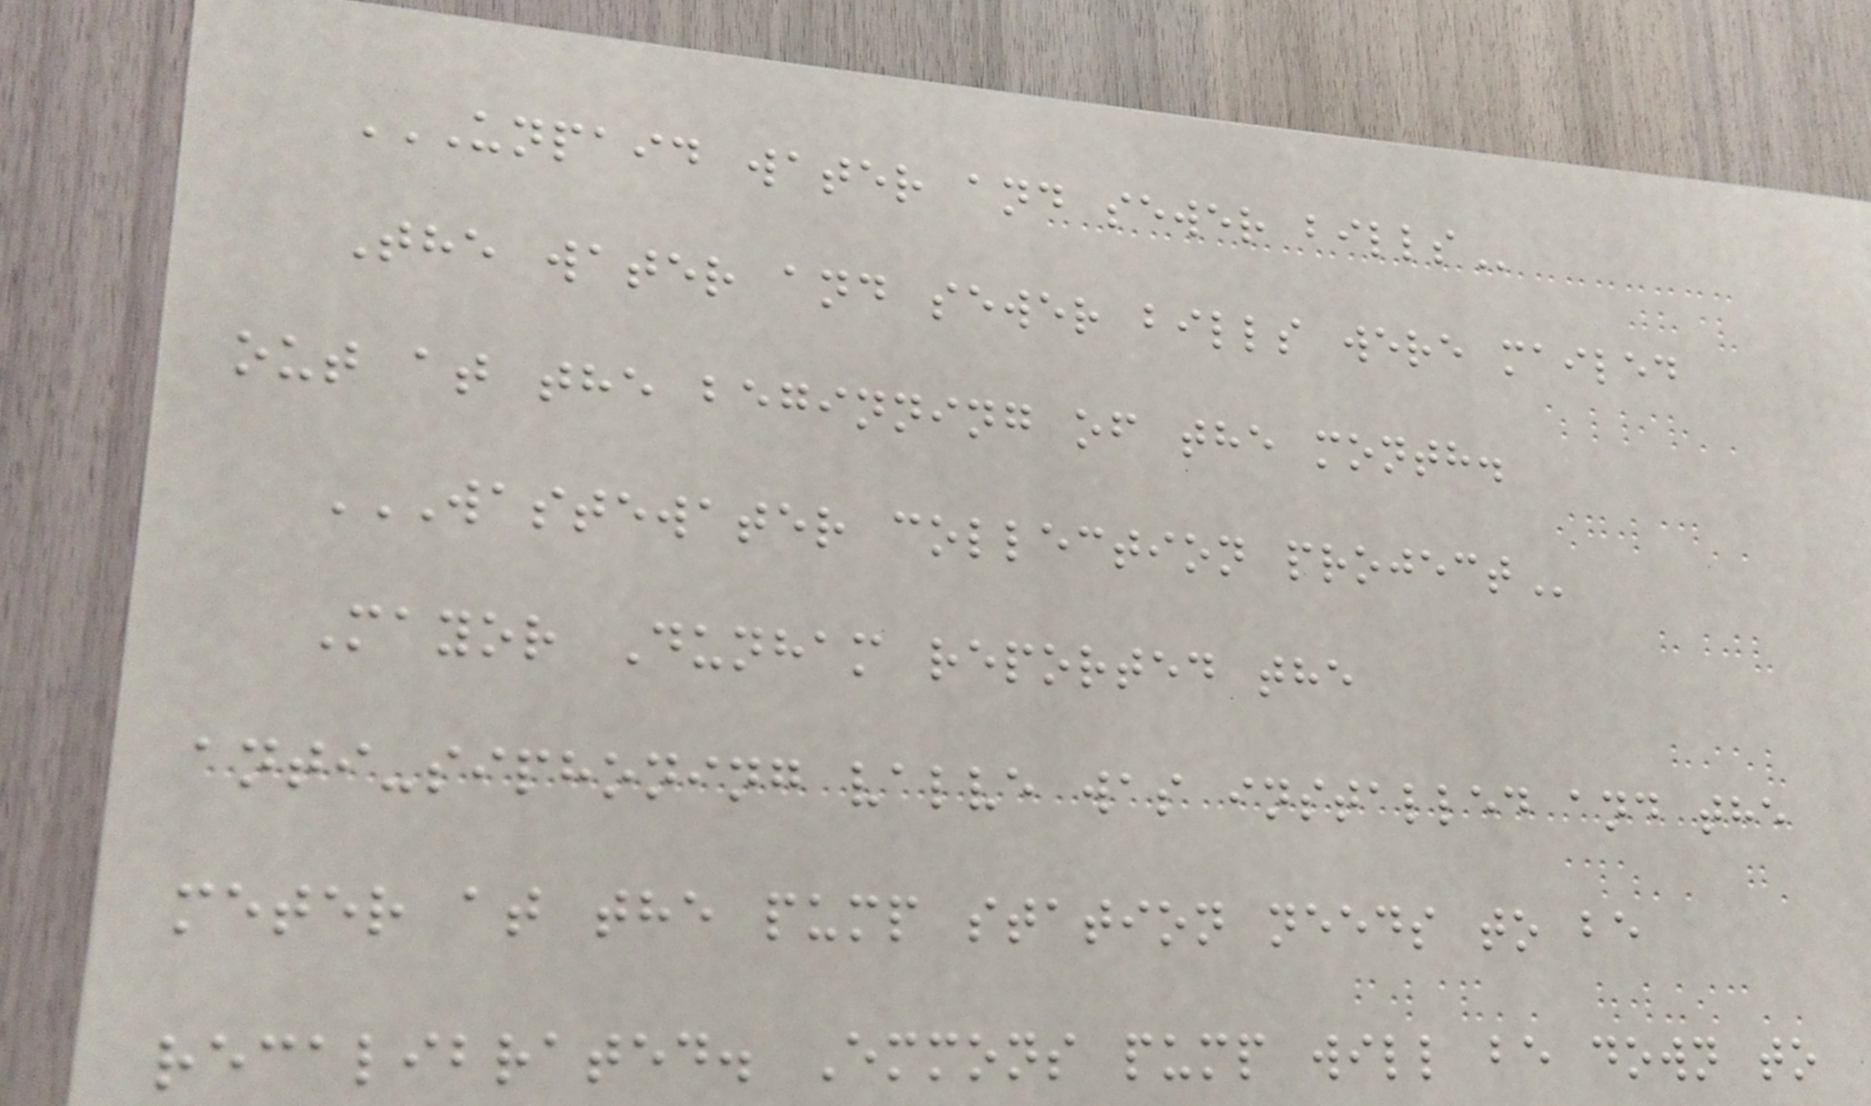UNPAID WATER AND SEWER BILLS
The water and sewer bills were mailed
out at the beginning of the month.
WASTEWATER COLLECTION PROJECT
Mayor Dunham reported the
anti-siphoning valve was installed and the
meter at the pump station needs to be
recalibrated. Emmons pump will be down to
